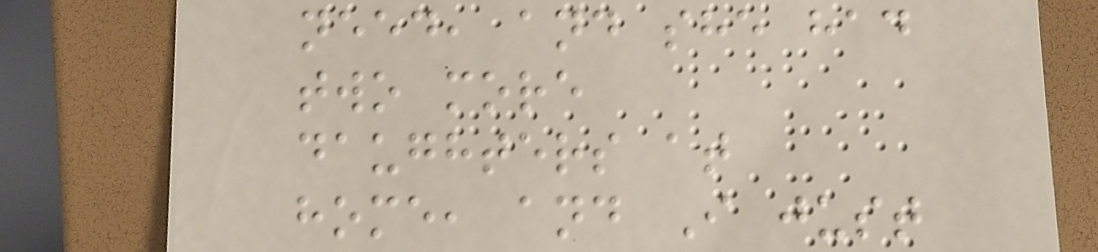need, and she had
two more
daughters at
home, and I just
